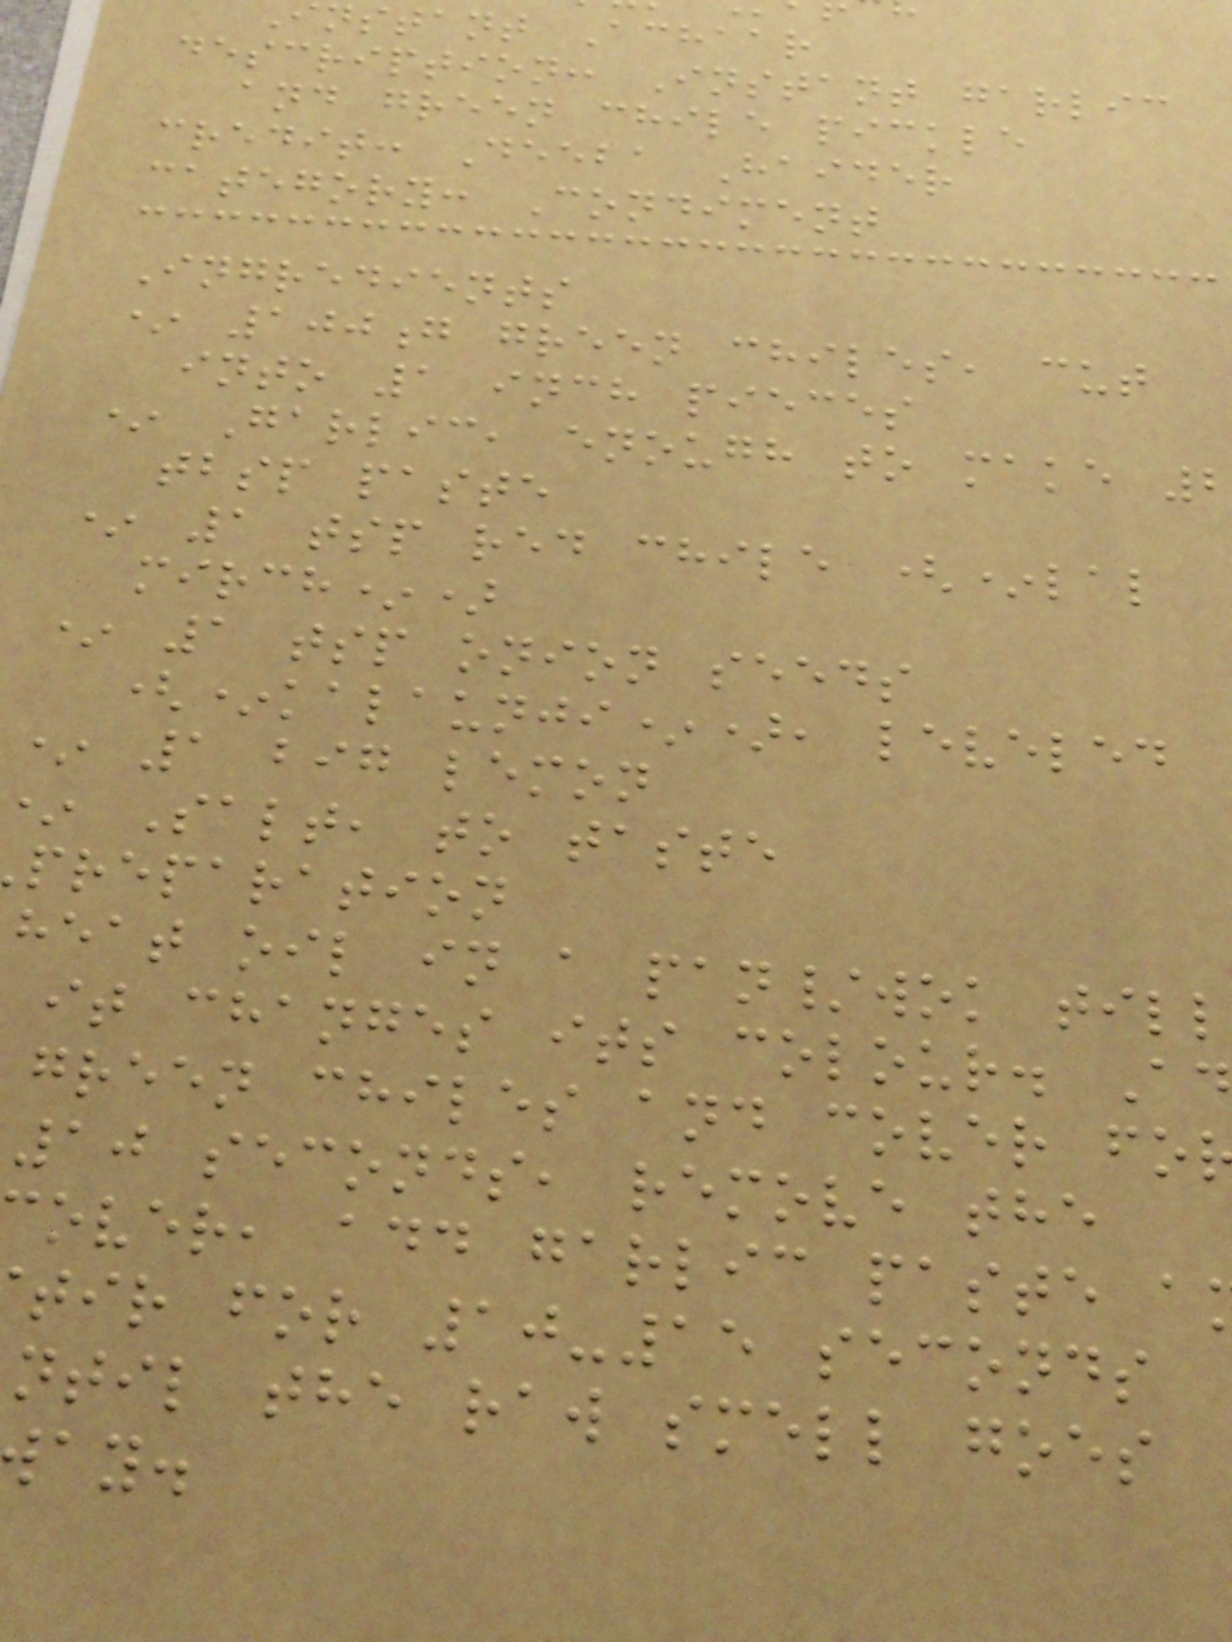nstant Achaar
description: Instant garlic
and green chile pickle
credit: Deeba Haider
category: Condiment
Ingredients
* 100g green chiles, cut
into 1 inch pieces
* Garlic, enough to make
tbsp paste
* 1 tsp red chile (*lal
mirch*)
* 1 tsp onion seeds
(*kalaunji*), leveled
* 1 big lemon
Salt, to taste
preparation
heat oil in a pan/wok till
it changes its colour. A
green chiles and cover fo
10 seconds, remove the
over, add garlic paste a
tir for 10-15 seconds
ntil the raw smell goes
